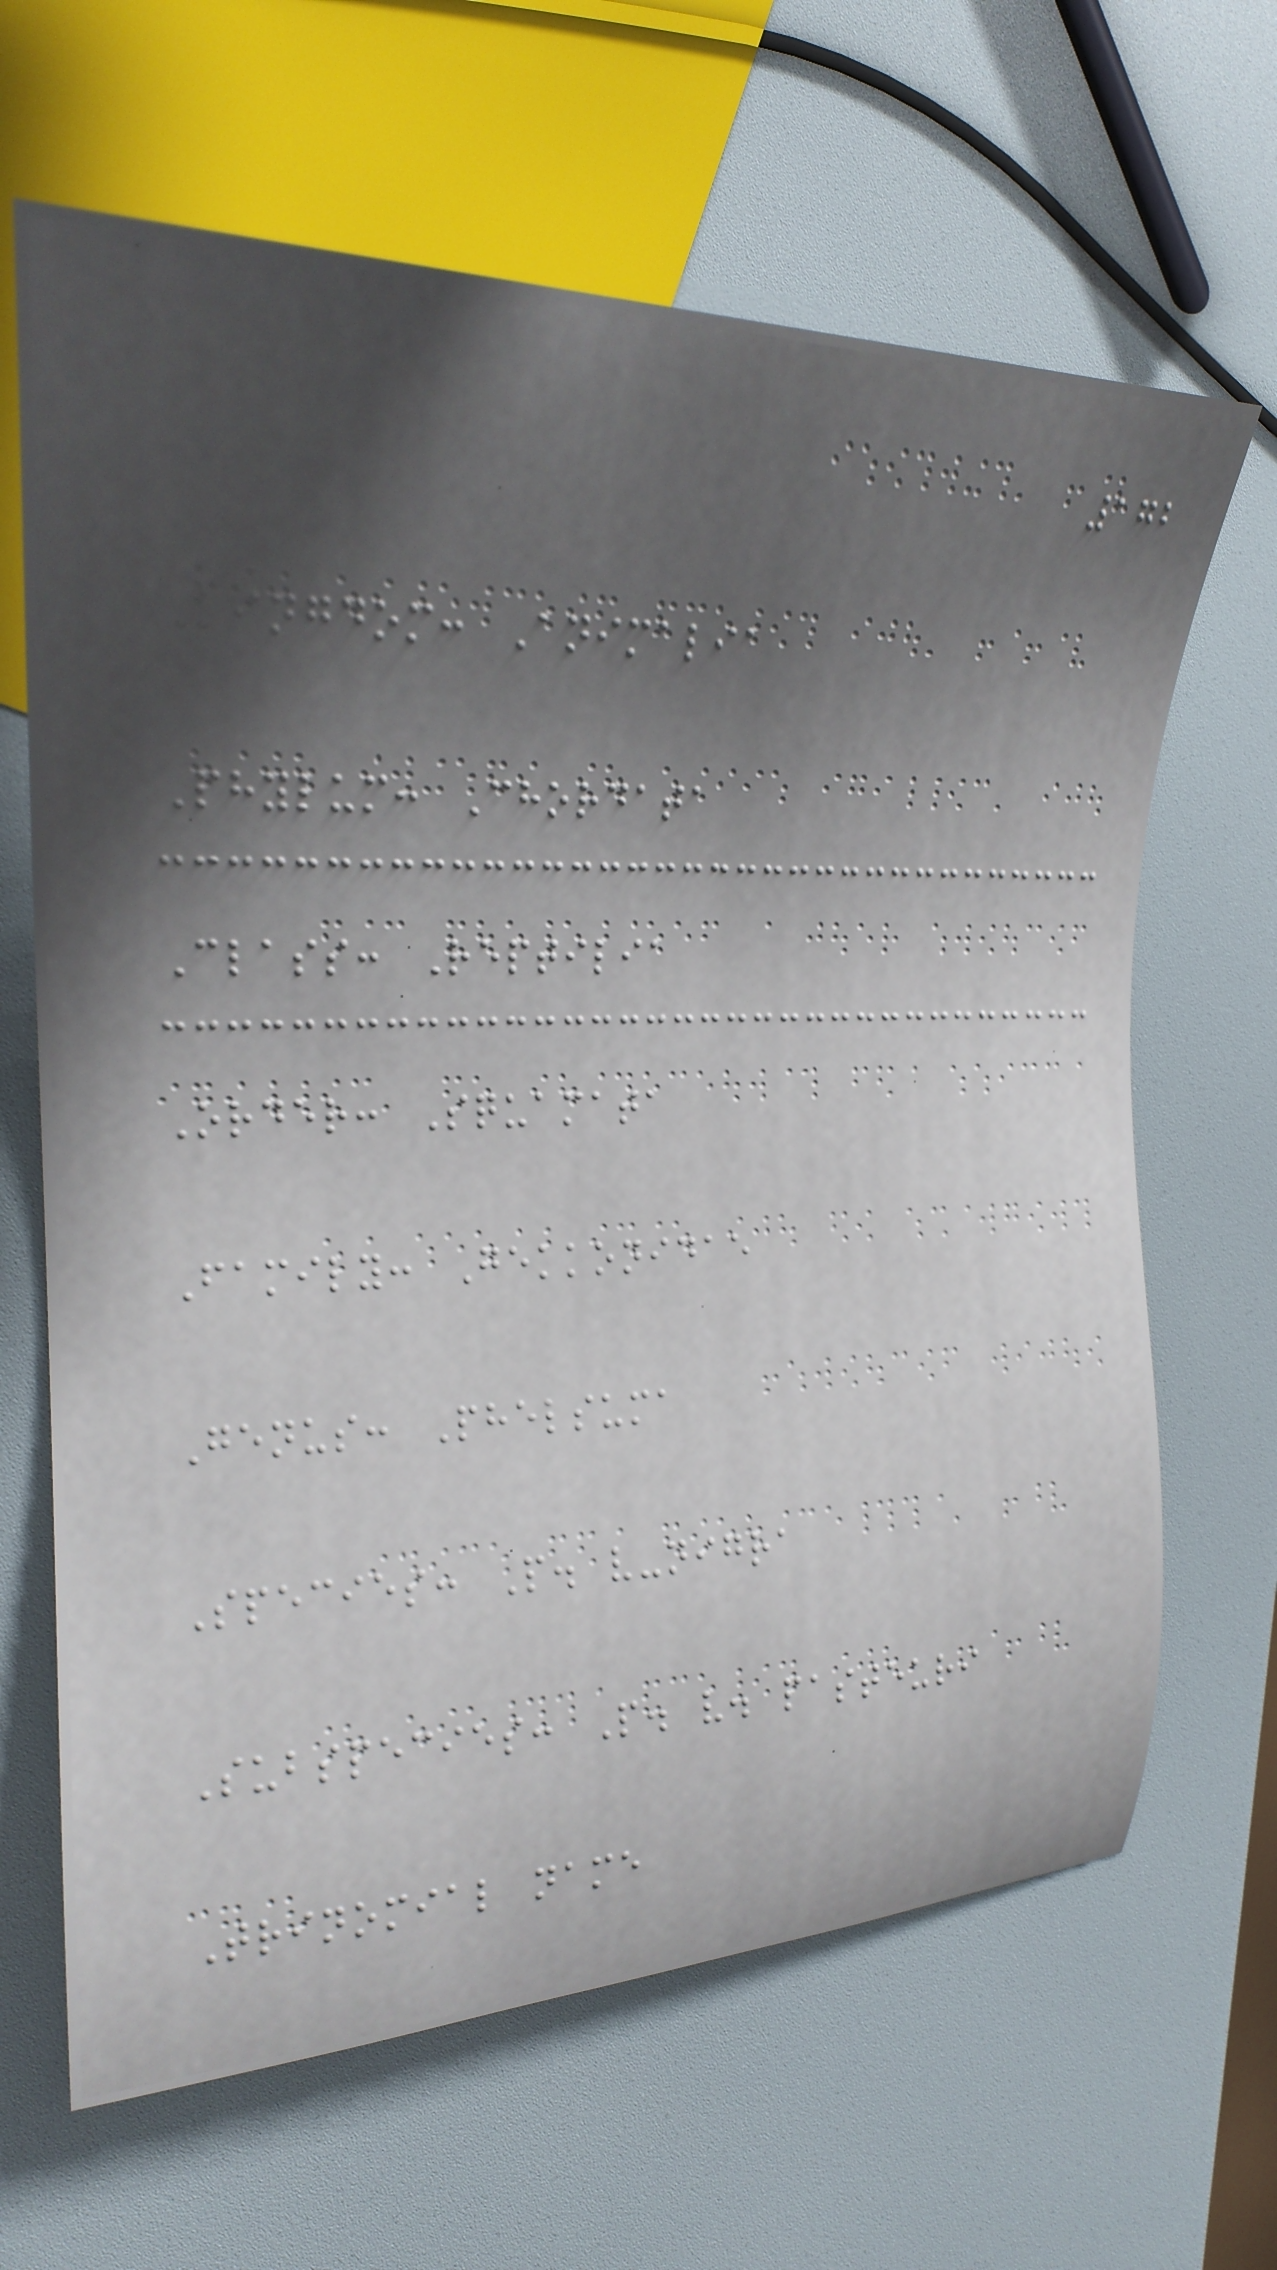172
Kingdom: Animalia
Phylum: Chordata
Class: Reptilia
Order: Squamata
Family: Gekkonidae
Genus: Phelsuma
Species: P. v-nigra
Subspecies: P. v. pasteuri
Trinomial name
